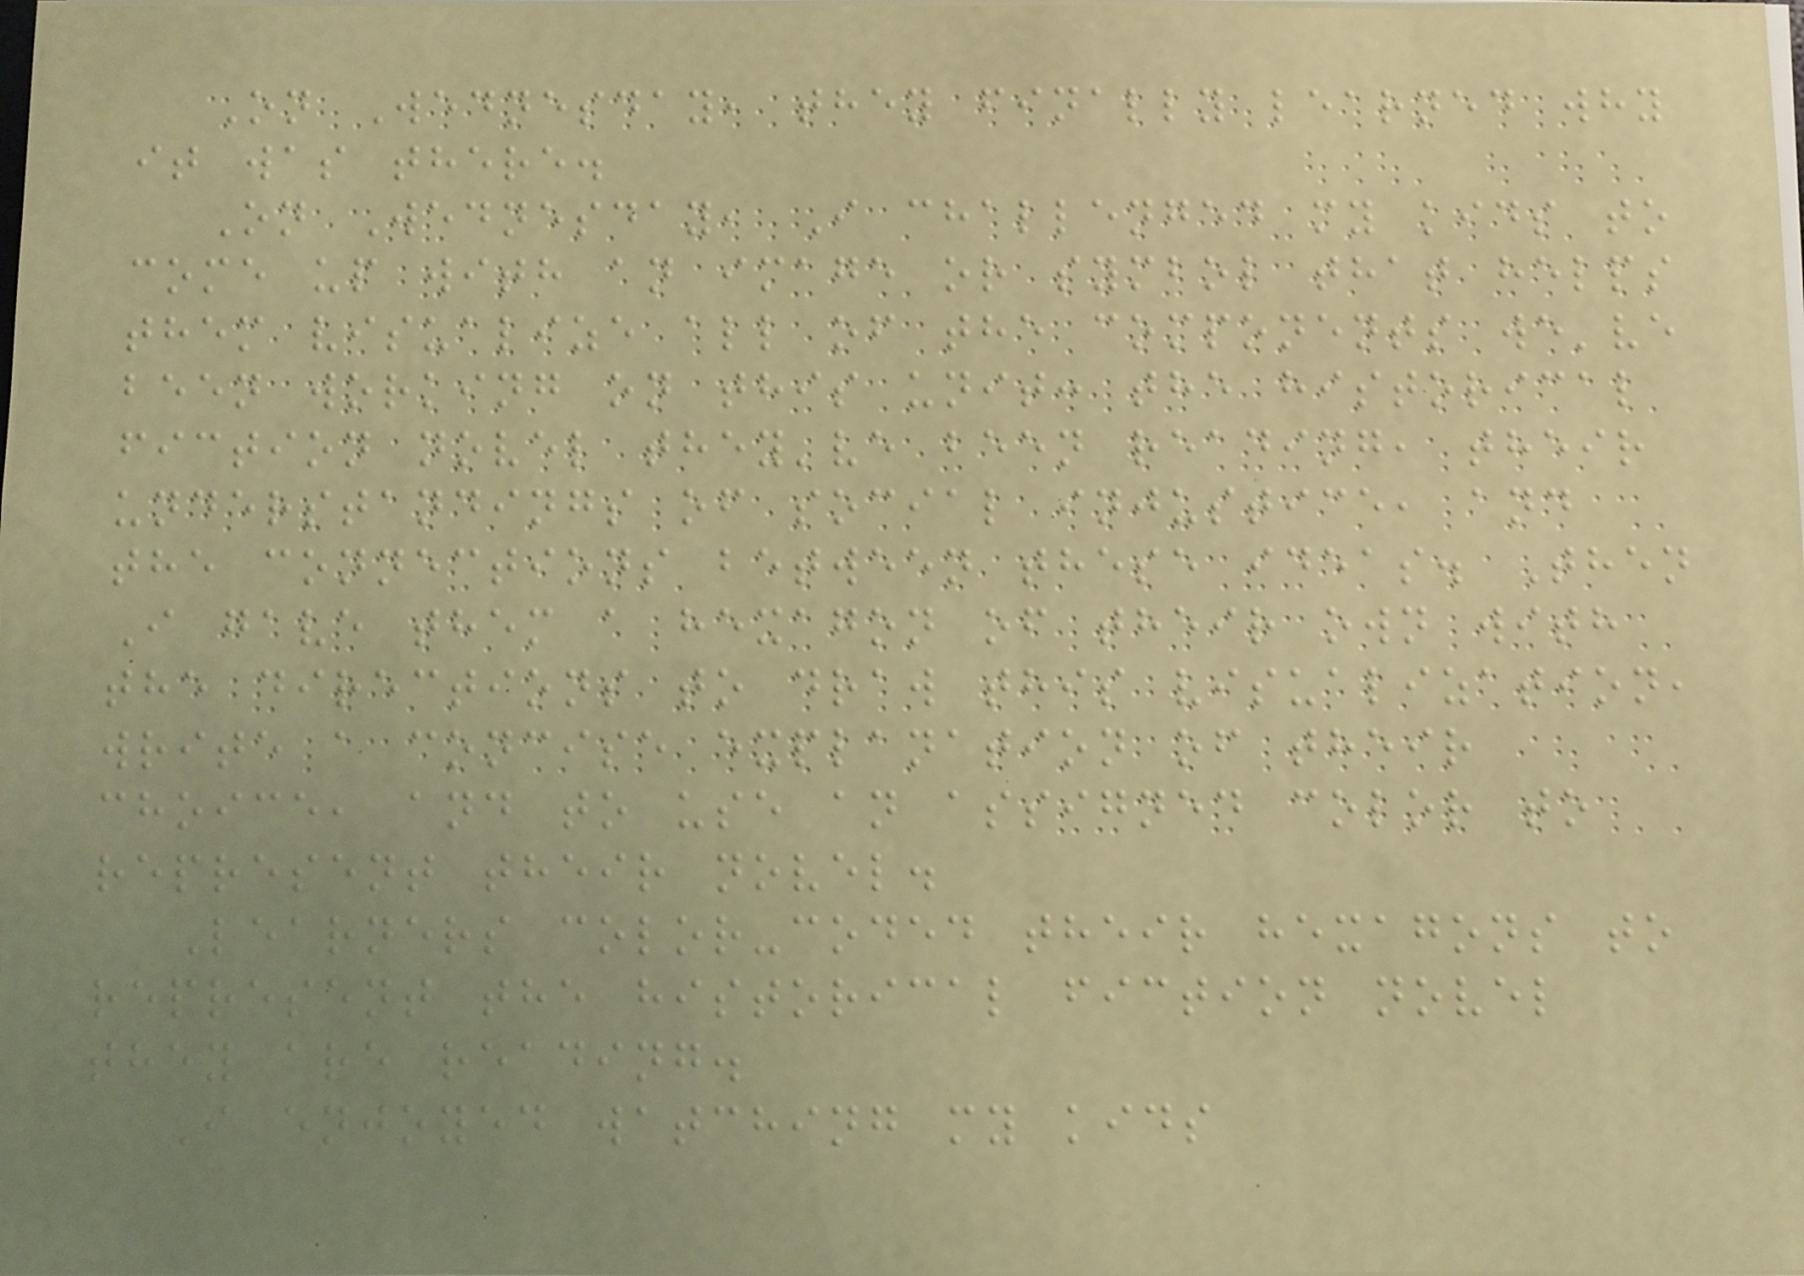On Wednesday, they finally learned why
it was there.
On Wednesday, I challenged my kids to
come up with an image or symbol that helps
them visualize all of the components we've
been working on this unit: the historical
fiction novel they've been reading, their
understandings of social injustice, and
the connections between these ideas. Then
I gave them a hexagon of their own with
the directions to draw this visualization,
write a concise explanation of their
choice, and to use an assigned color to
represent their novel.
Learners color-coded their hexagons to
represent the historical fiction novel
they are reading.
I enjoyed watching my kids
